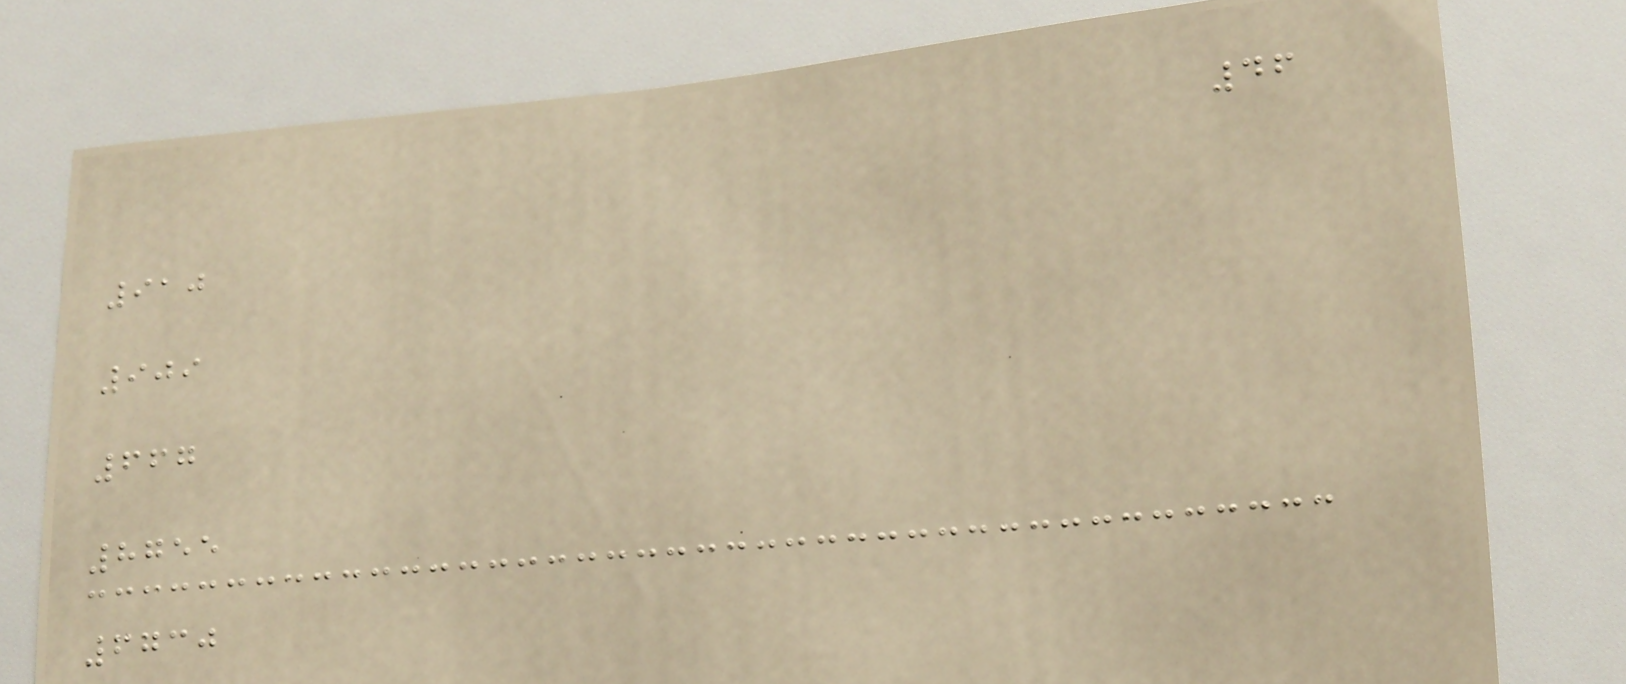46
910
909
667
8755
6730
